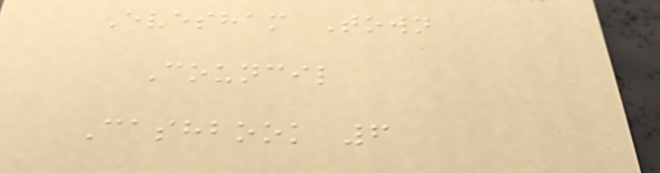Evesham Town
Council
Cashbook 6
